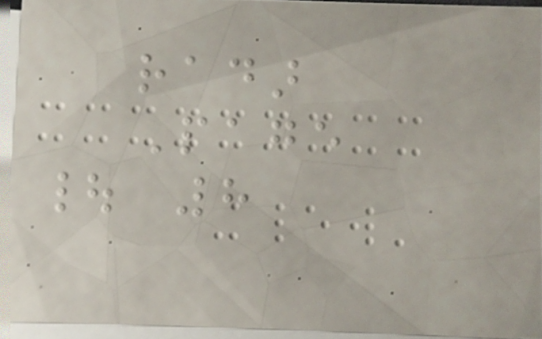radar
Page
| 8
